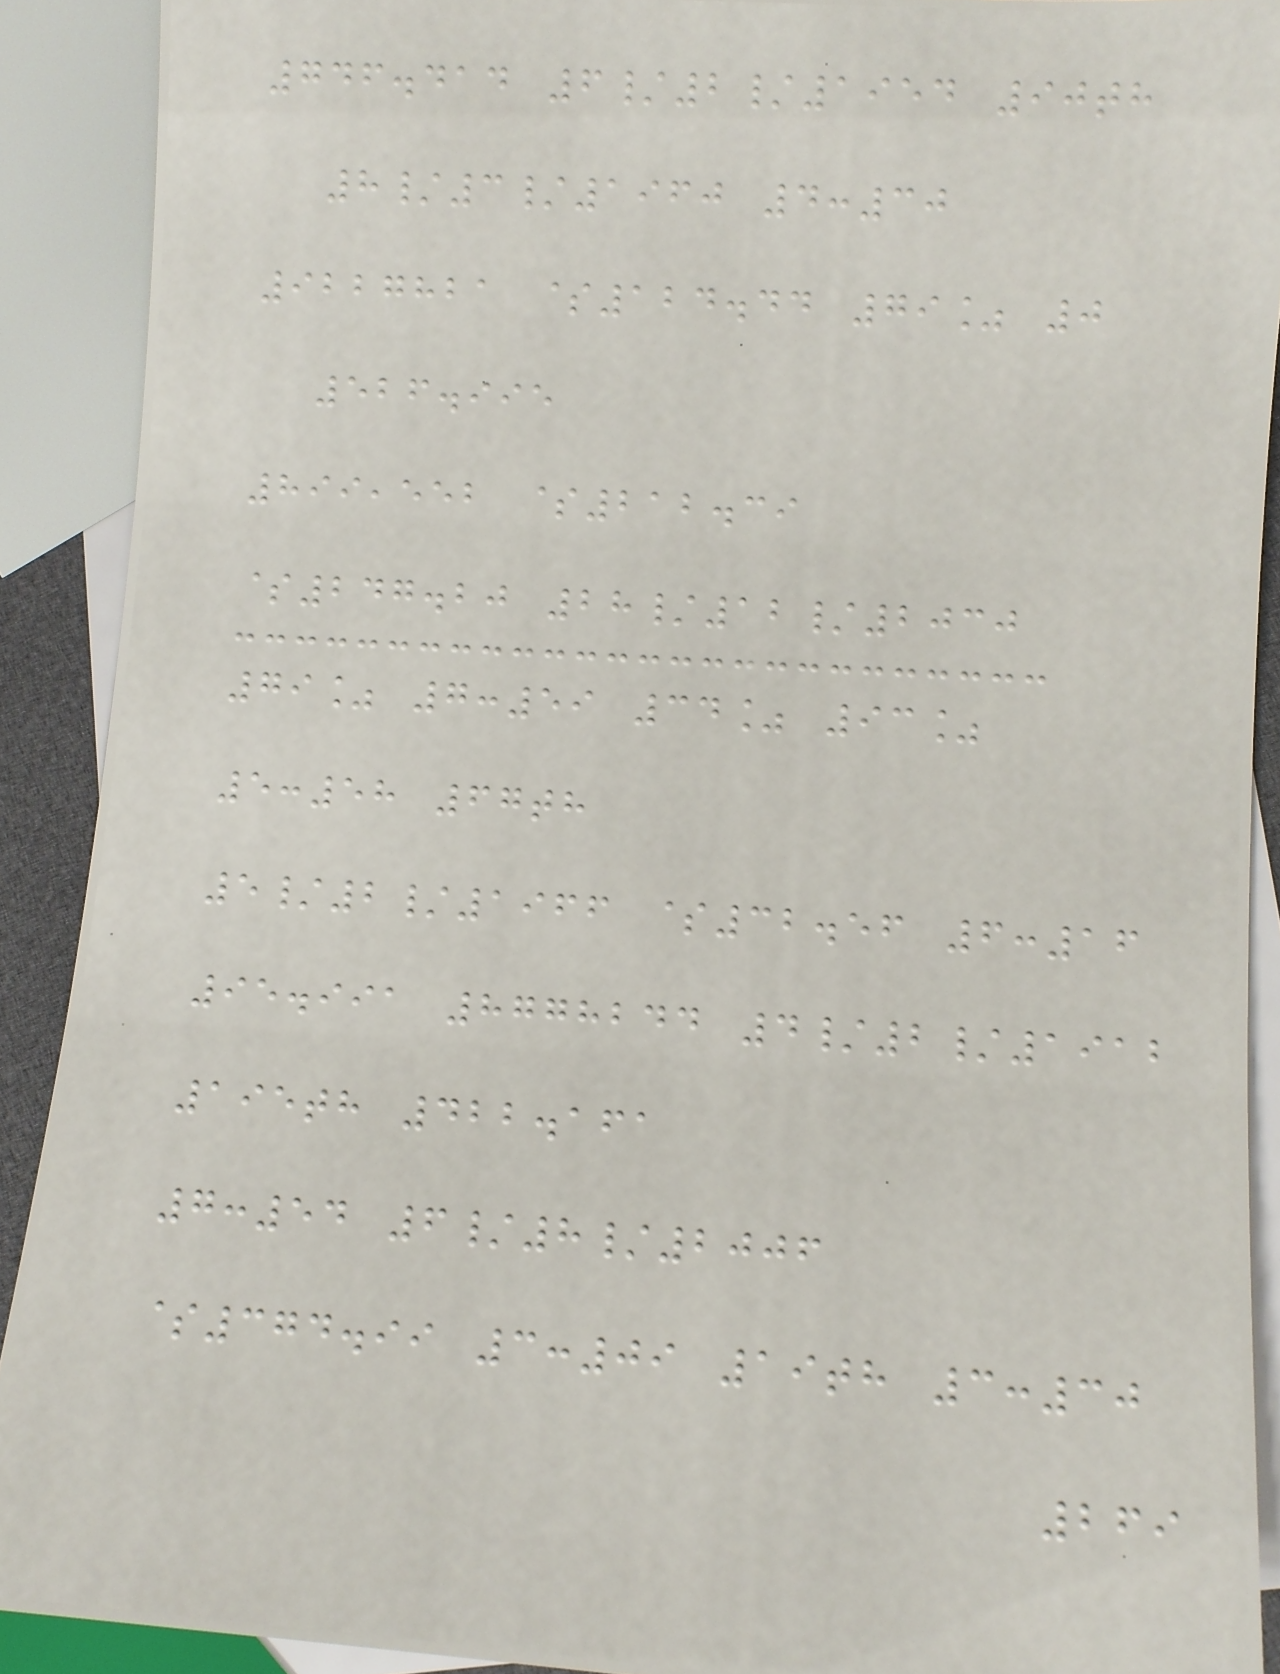746.414 6/2/1954 90th
8/3/1960 4:30
9227821 $124.44 79% 0
526.995
899,552 $212.39
$247.20 28/12/2030
79% 7:59 34% 93%
5:58 67th
5/2/1966 $32.56 6:16
95.991 8778244 4/2/1912
195th 422.161
7:54 6/8/2006
$374.99 3:09 19th 3:30
269
